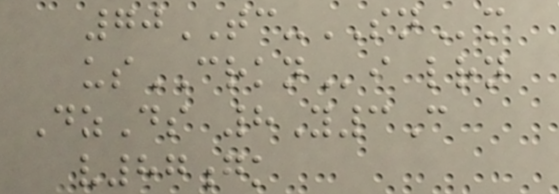70TC-SNm
usCRKNi lrn
DzDs 8Y3C
v87gk
